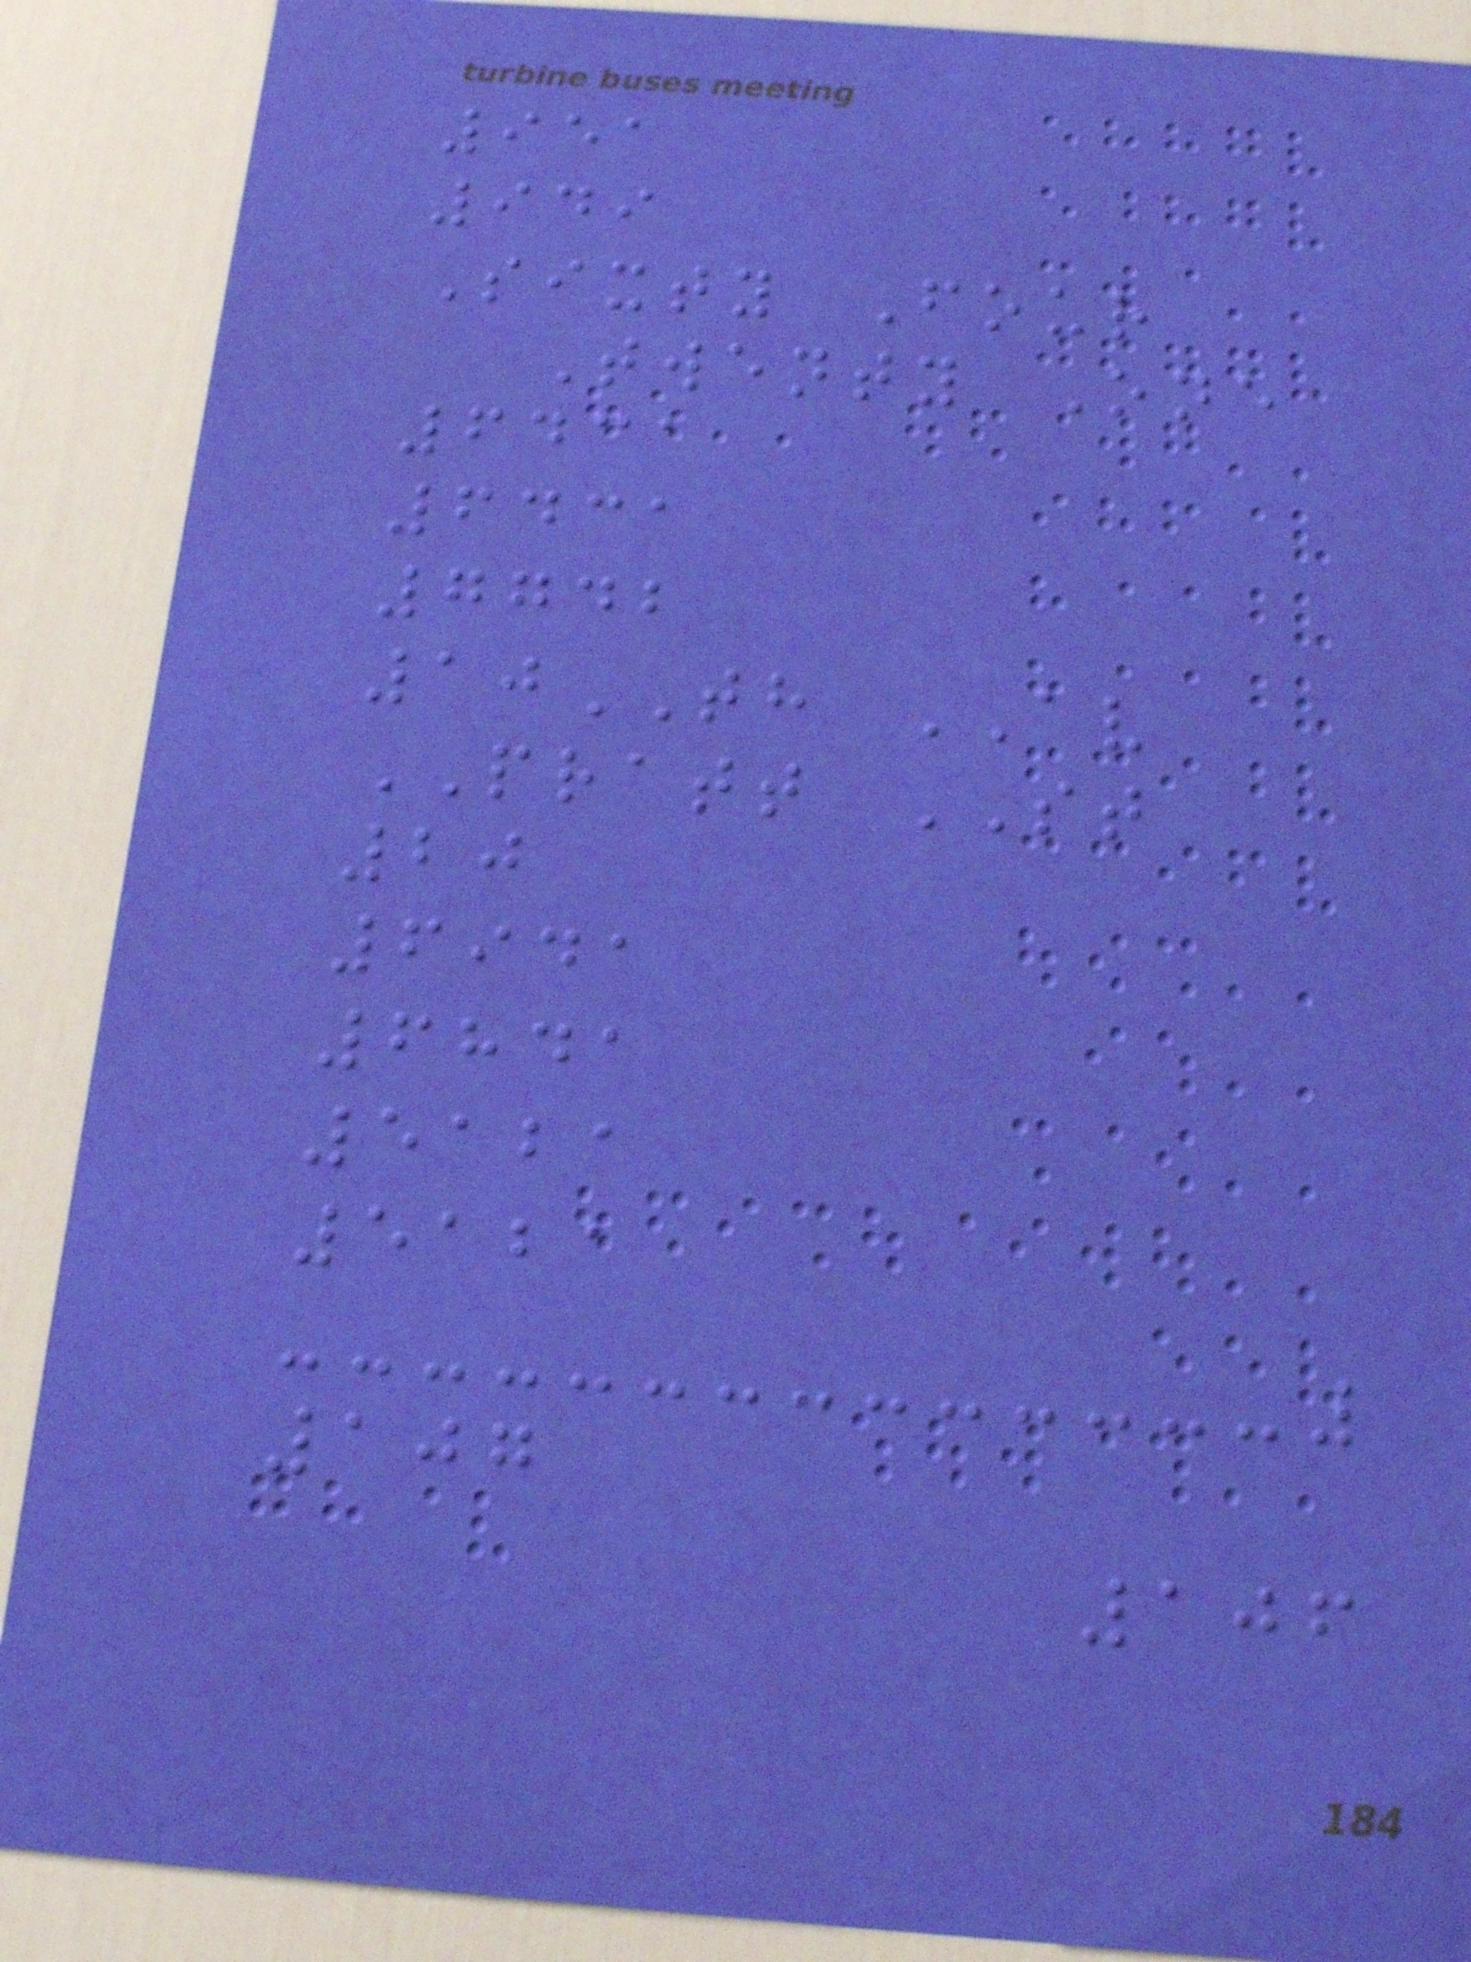951
949
Sixty Four
Twenty One
6431
6431
7742
10TH AV
PRATT ST
20
6941
6841
5121
5121
107
106
